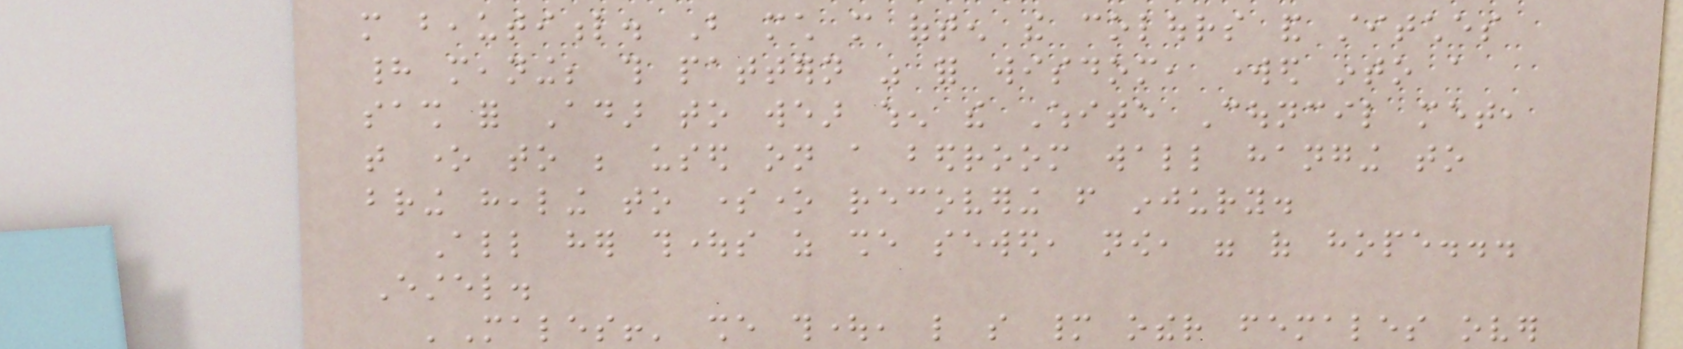more beautiful. But much more often the colours and stitches
had meaning; this pattern was for wisdom, worked into a
sash for Adar to wear when the White Council met,
that one to be used on a bedroom wall hanging to
bring healing to someone recovering from injury.
All her thoughts as she sewed, now, were of hope...
Estel.
'Males!' she thought, like so many other females over
